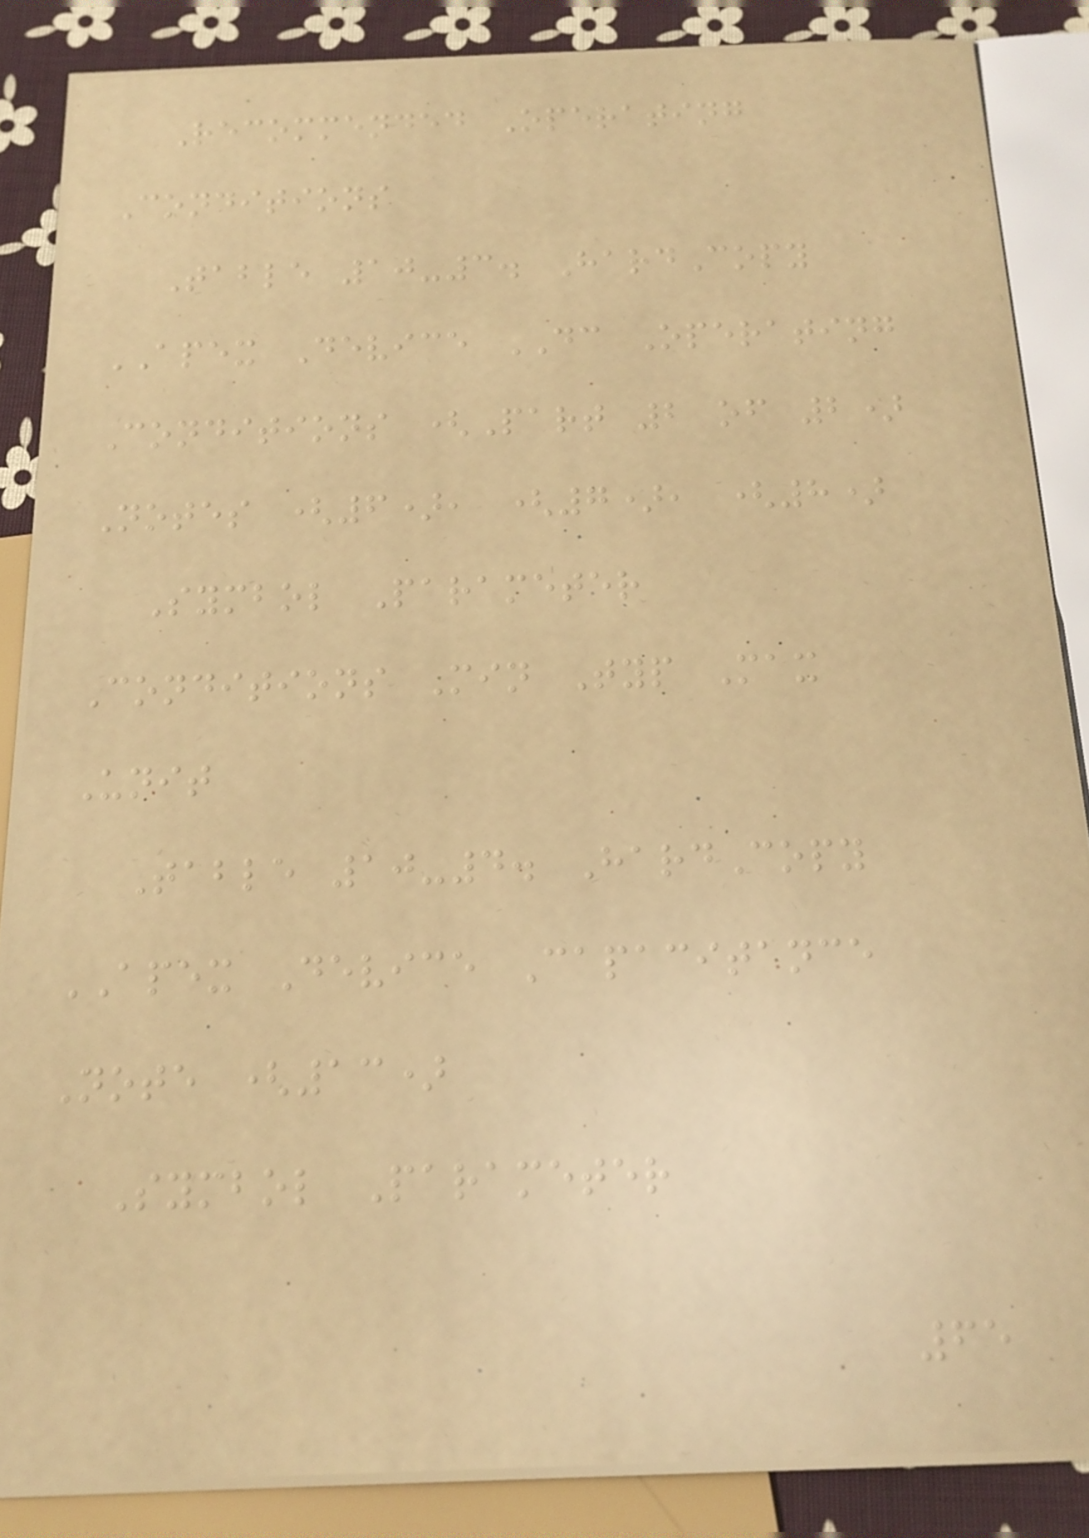Recommended Operating
Conditions
Table 10-3. HardCopy
APEX Device DC Operating
Conditions (Part 2 of 2)
Notes (6), (7), (8)
Symbol Parameter
Conditions Min Typ Max
Unit
Table 10-4. HardCopy
APEX Device Capacitance
Note (13)
Symbol Parameter
65
